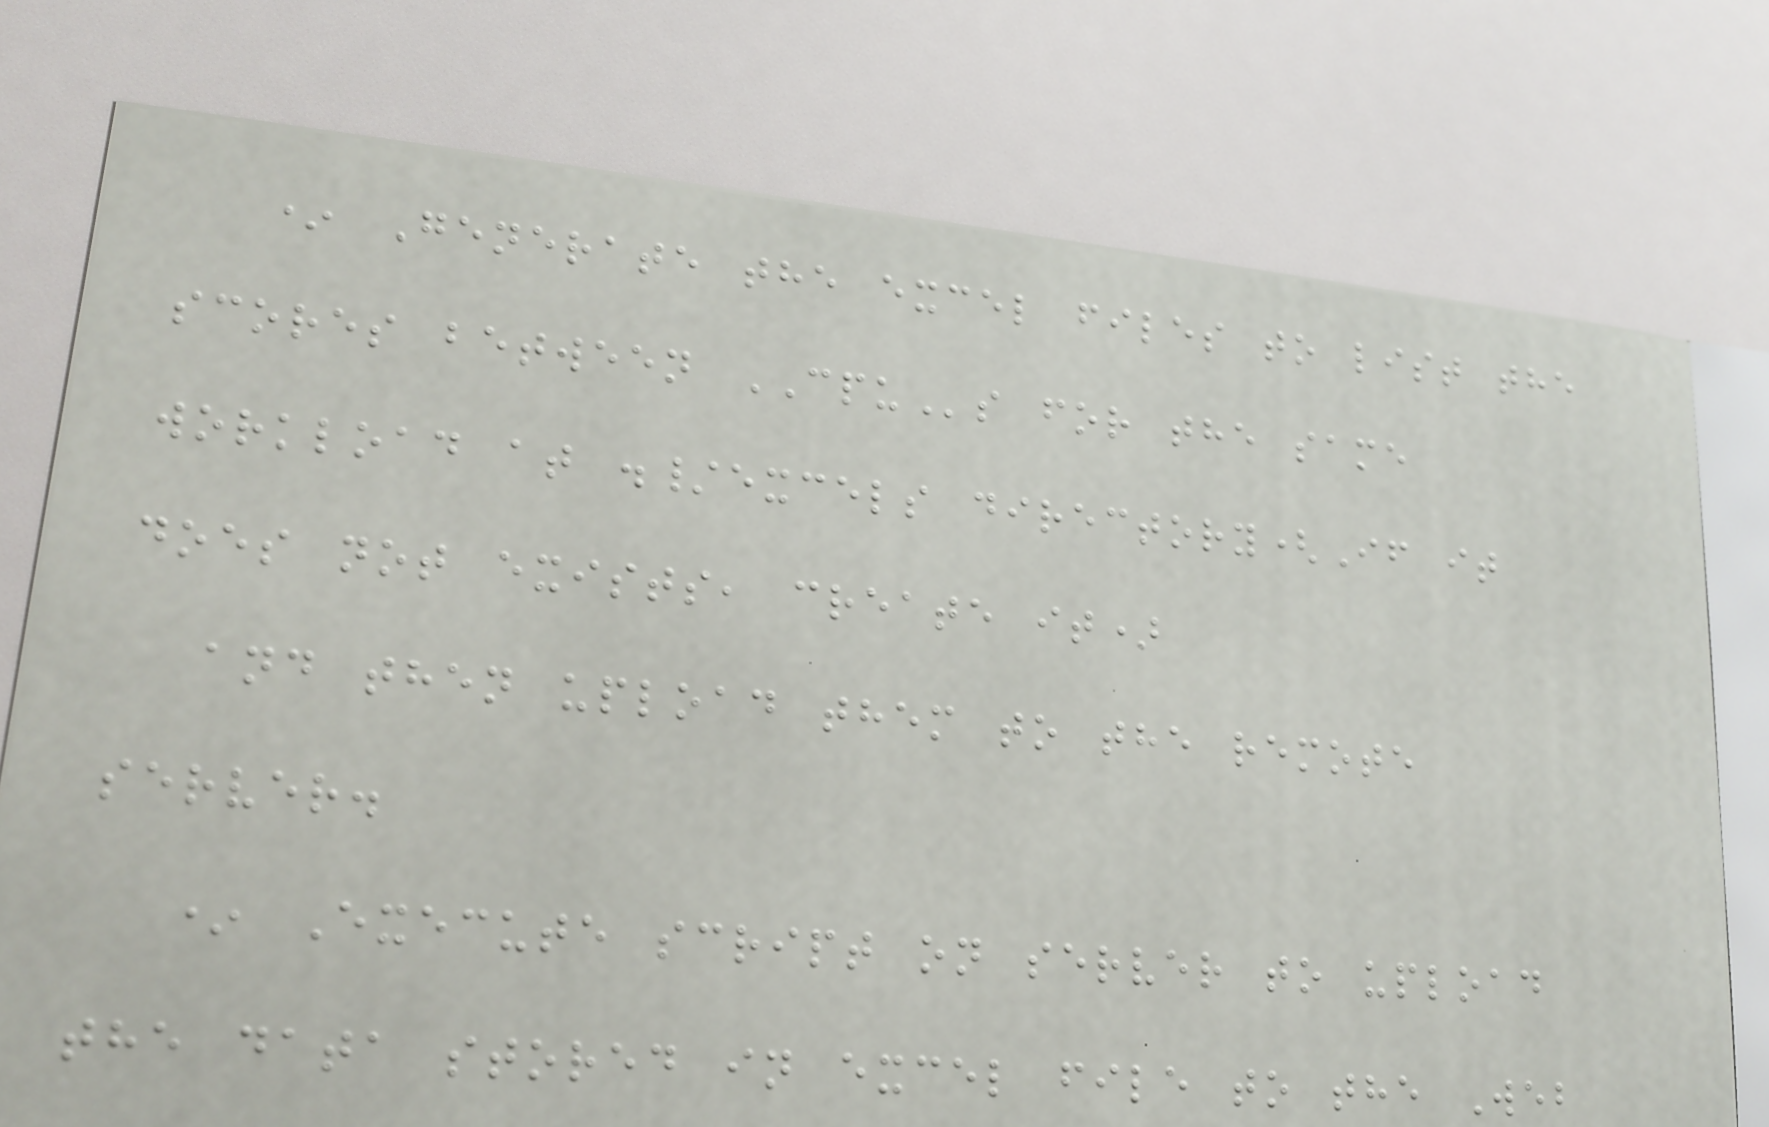* Generate the excel files to list the
scores between CPUs for the same
workload at ./excels directory(If it
does not exists, create it)
and then upload them to the remote
server.
* Execute script on server to upload
the data stored in excel file to the Web
